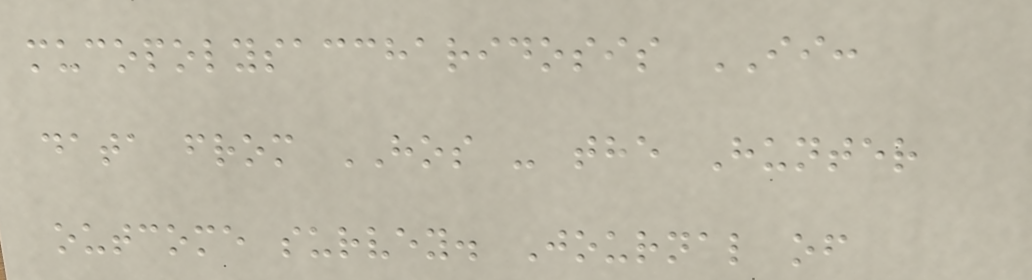mucopolysaccharidosis II:
data from HOS - the Hunter
outcome survey. Journal of
